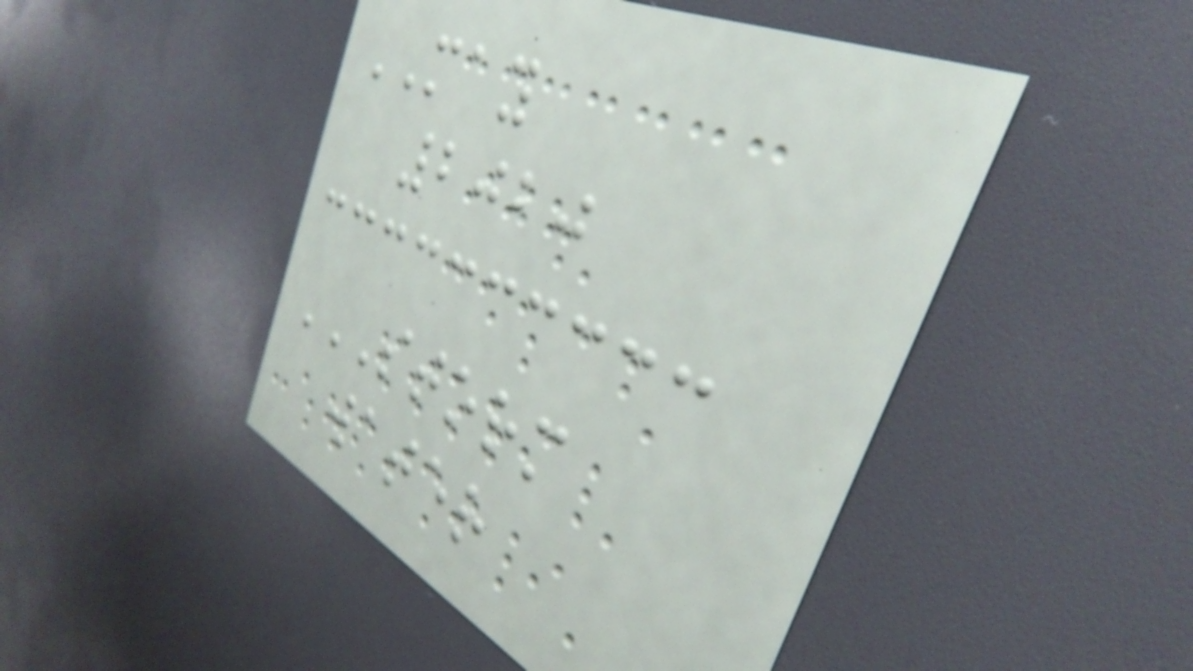MAY
2020
STORM
WATER
